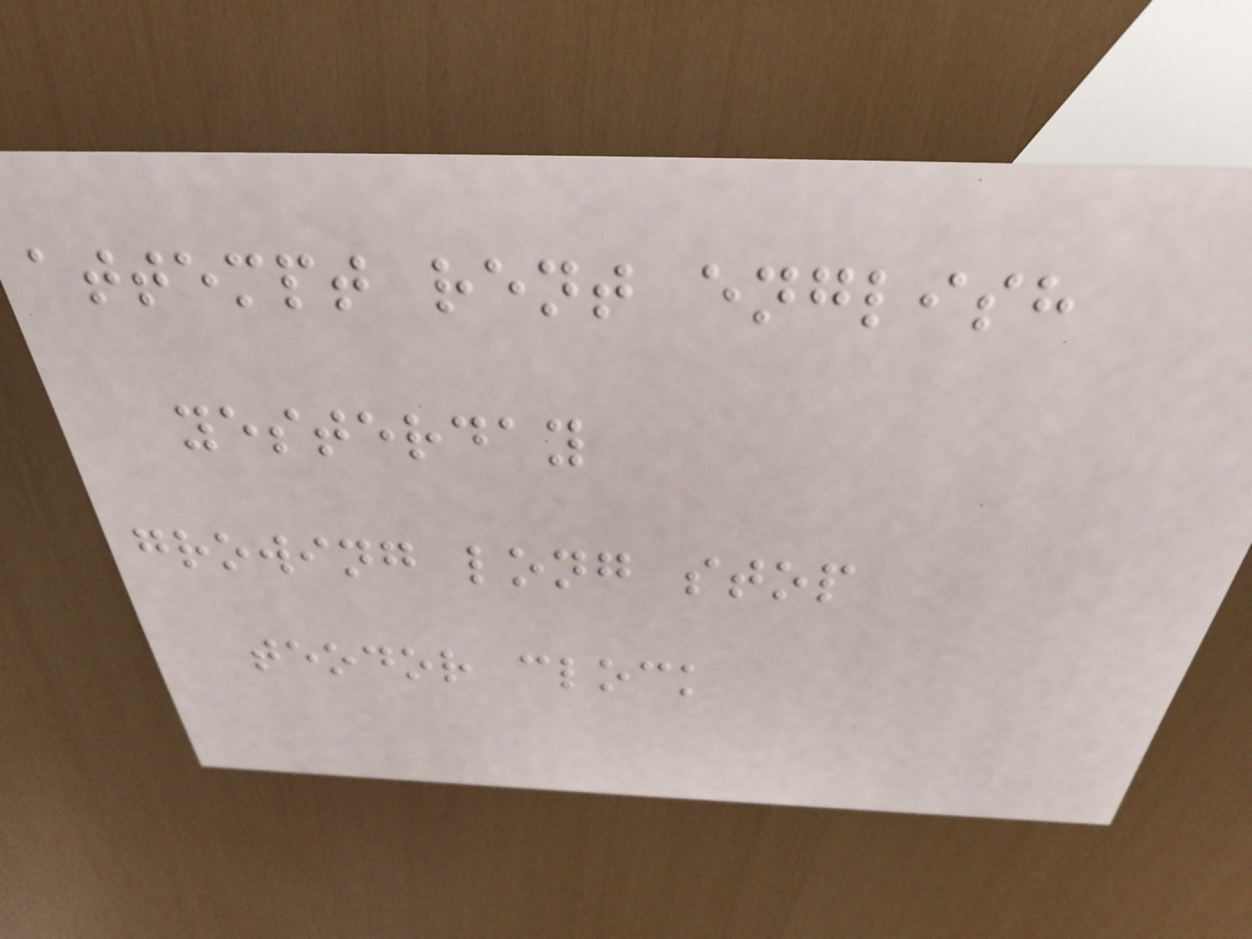attempt rent english
yesterday
growing long stop
teodor clock
